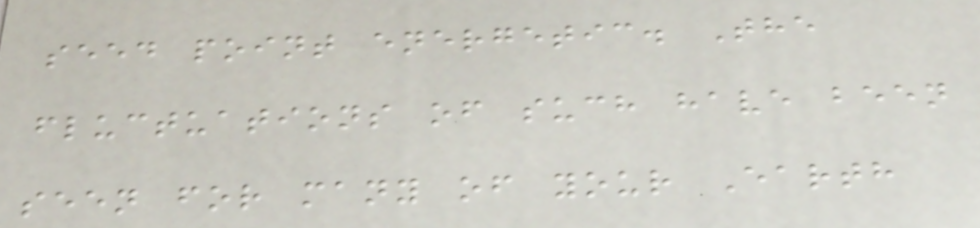seed point energetic. The
fluctuations of such have been
seen for many of your Earth
